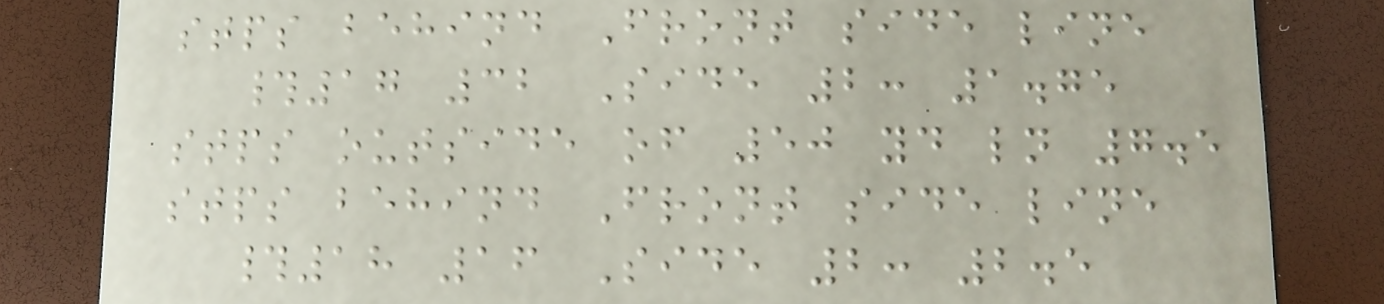stps behind Front side line
#17 32 Side 2: 1.75
stps outside of 50 yd ln 7.5
stps behind Front side line
#18 16 Side 2: 2.5
